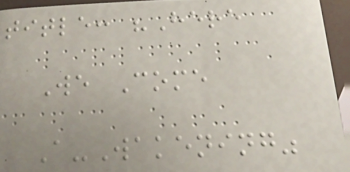title: "Here
We Come
A-Wakening"
